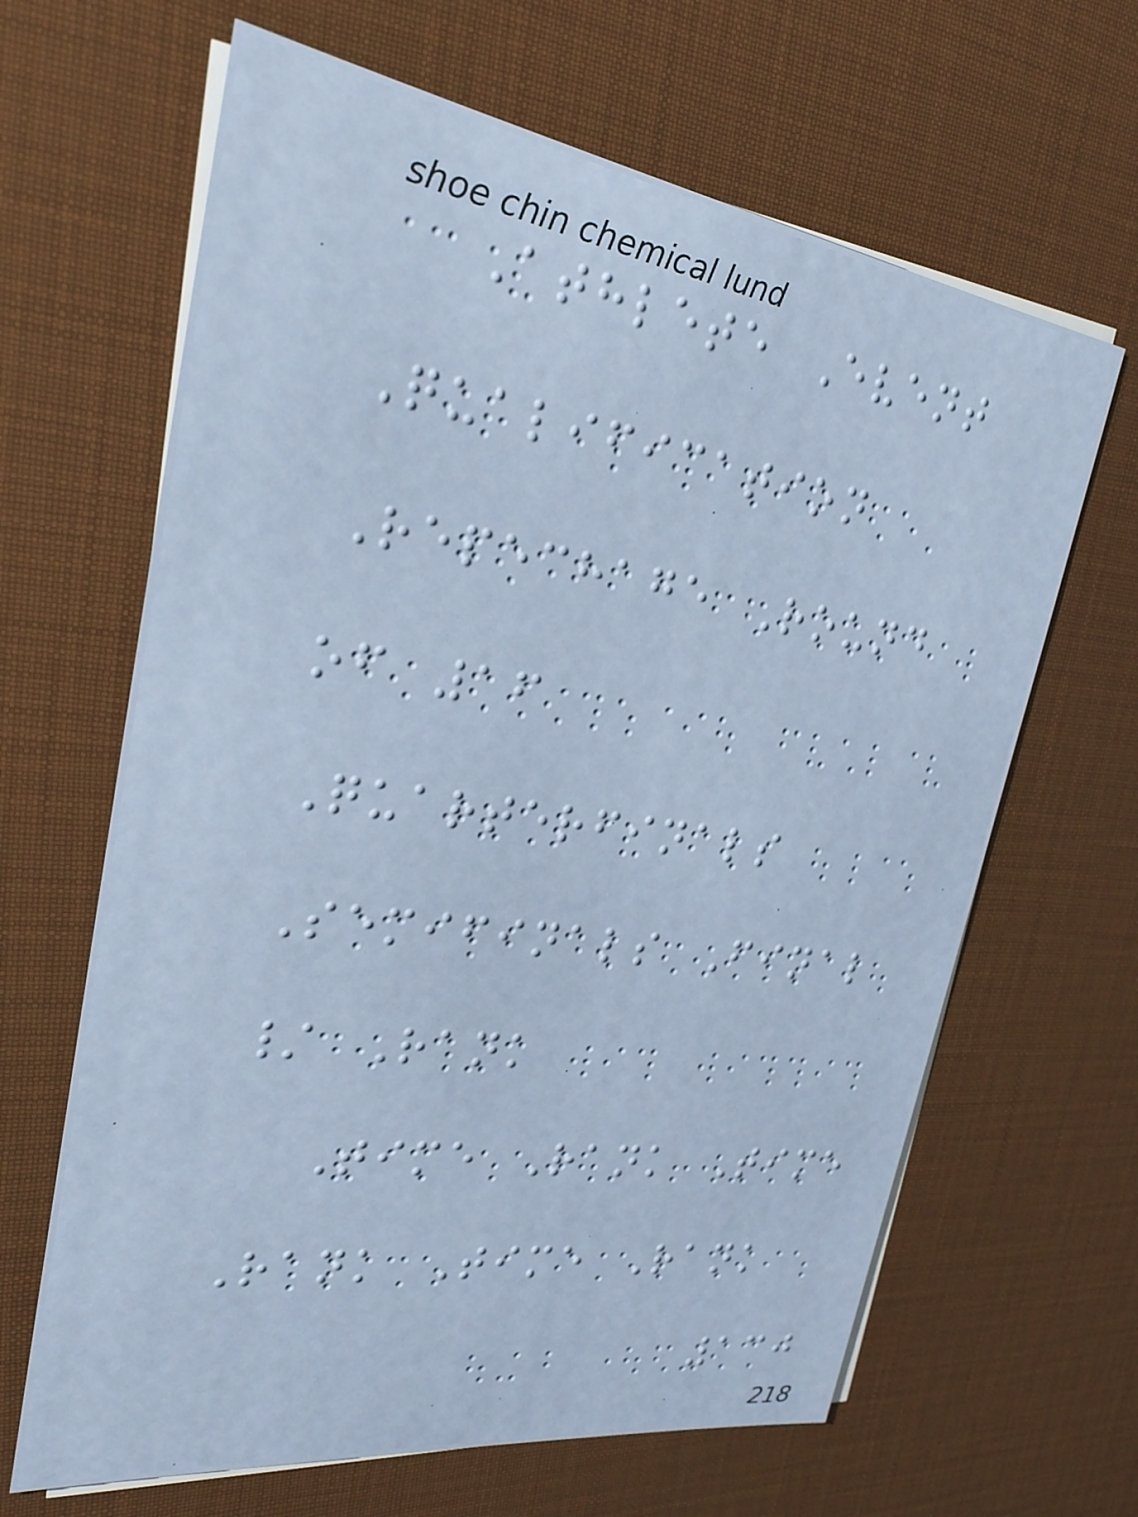Athlete Event
Qualification
Repechage Round
of 16
Quarterfinals
Semifinals Final
/ Rank
Time Rank Time
Rank Time Rank
130
